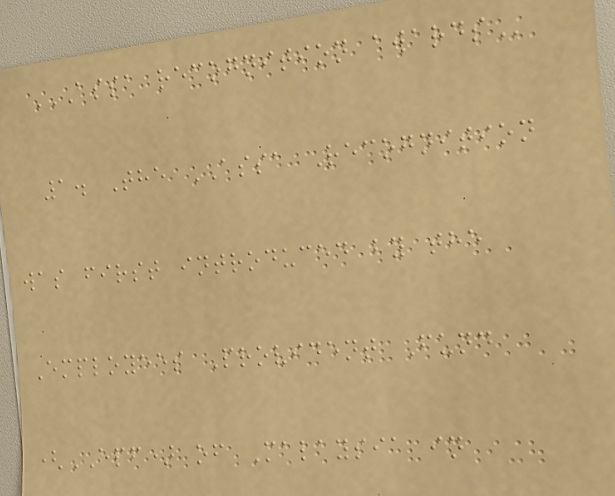ASSA RECOGNITION AWARDS
1. The ASSA Recognition
was first introduced by the
Employees Provident Fund
(EPF) of Malaysia in
